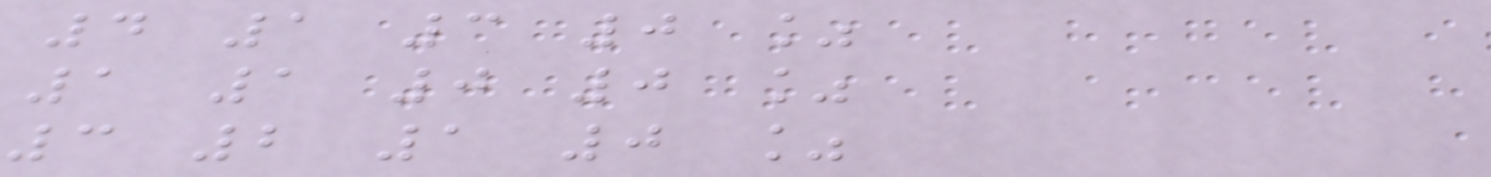4 1 3 0 %
1 1 0 0 %
3 2 1 0 %
